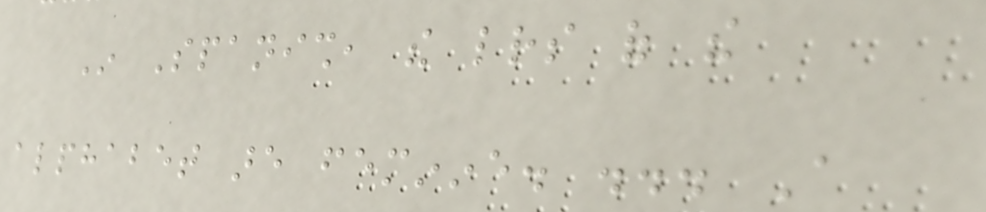In Spanish, the letters of the
alphabet are feminine. ... A
